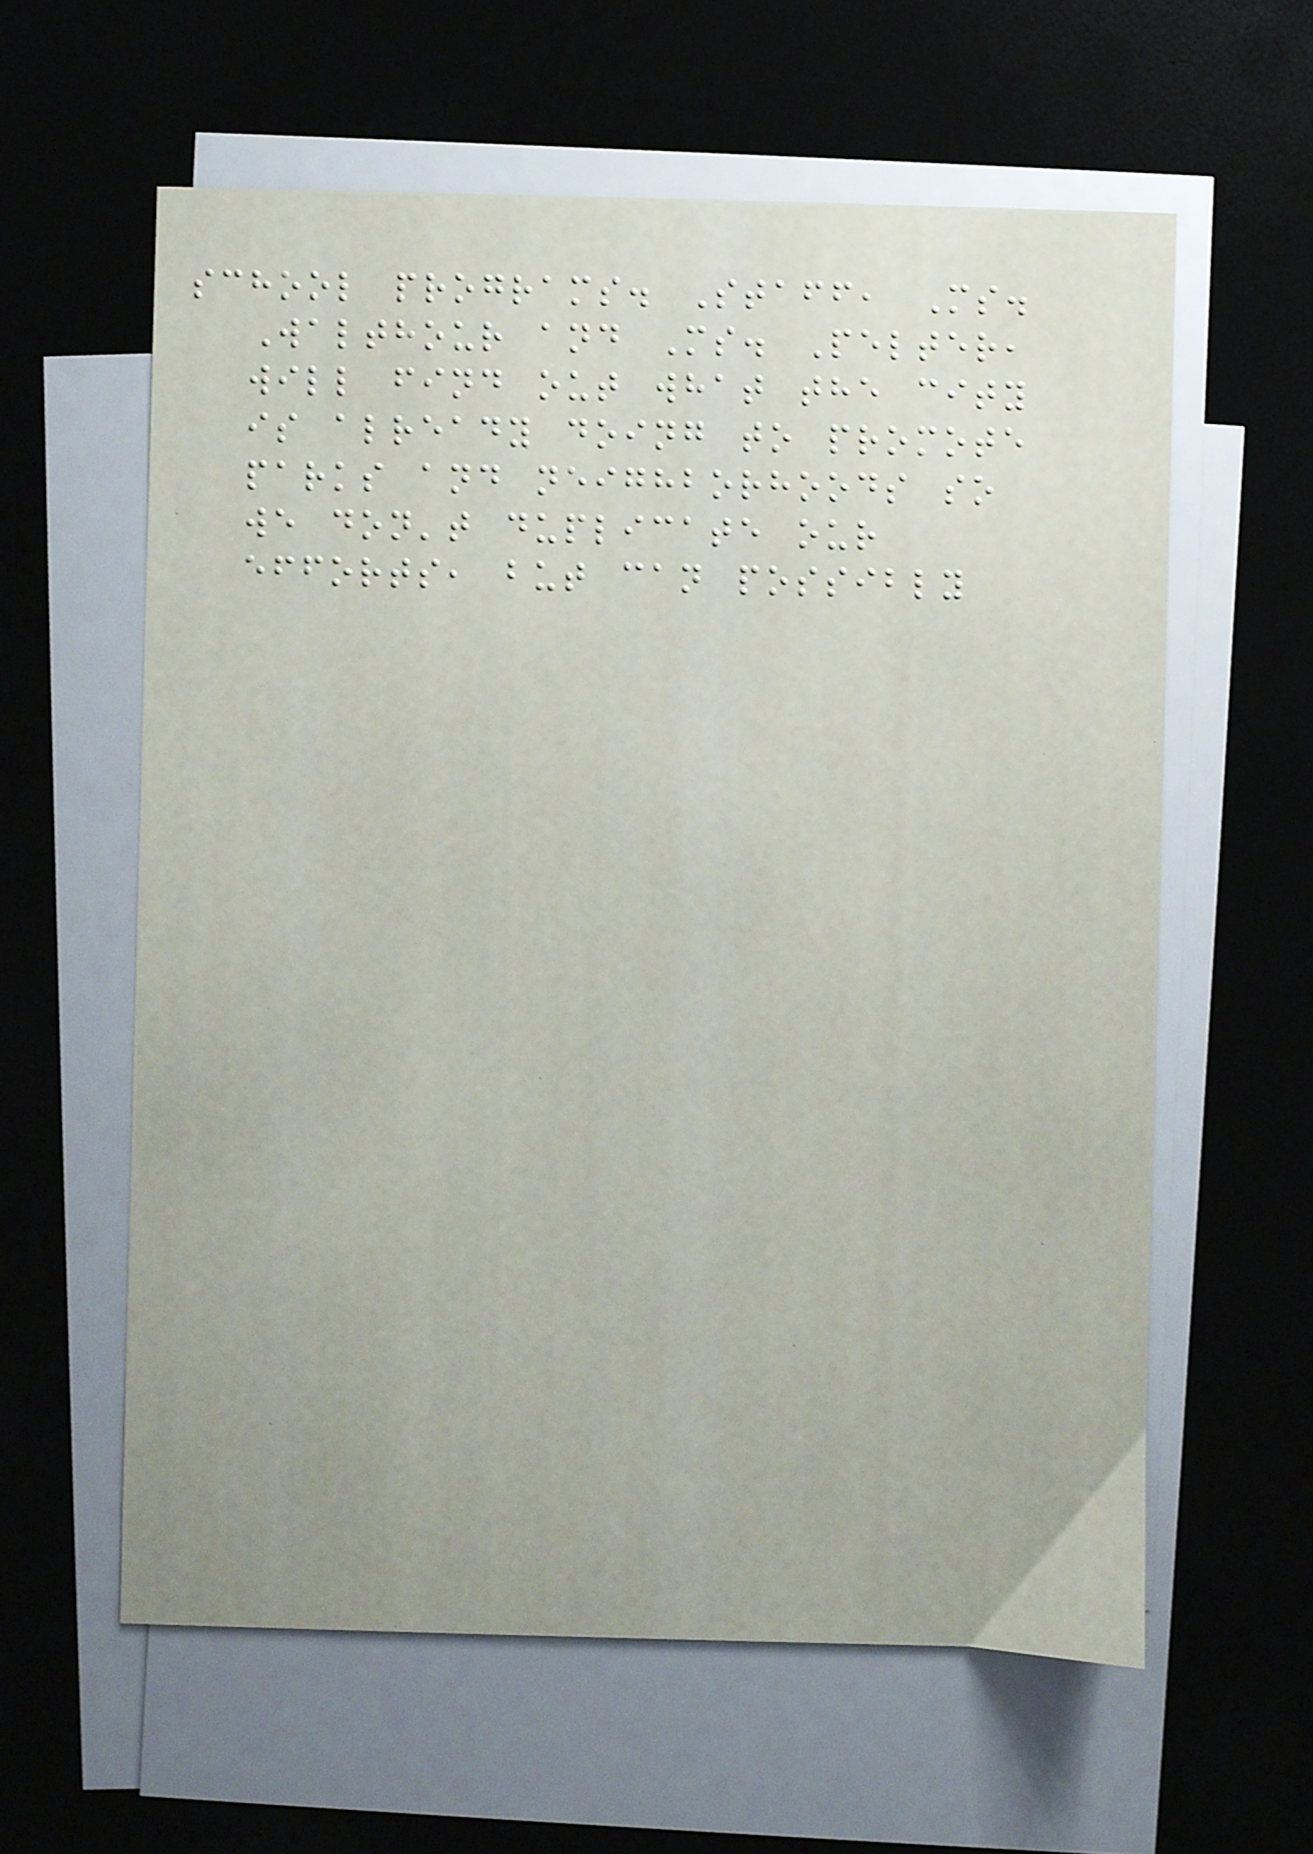school programs. Staff, Ms.
Walthour and Ms. Pelter,
will find out what the city
is already doing to promote
parks and neighborhoods so
we don't duplicate our
efforts, but can possibly
